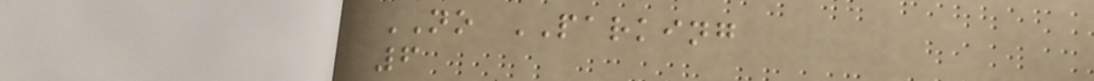NO PARKING
6
